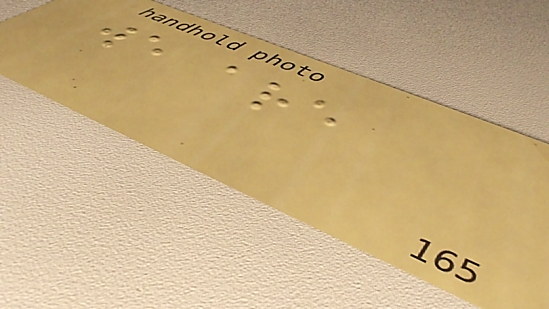we are
